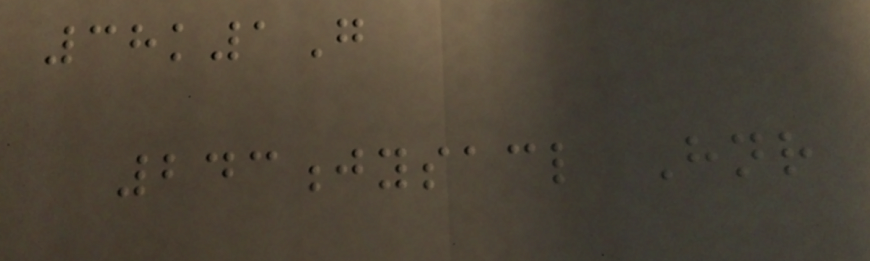38k1G
243jysacl Hnr
